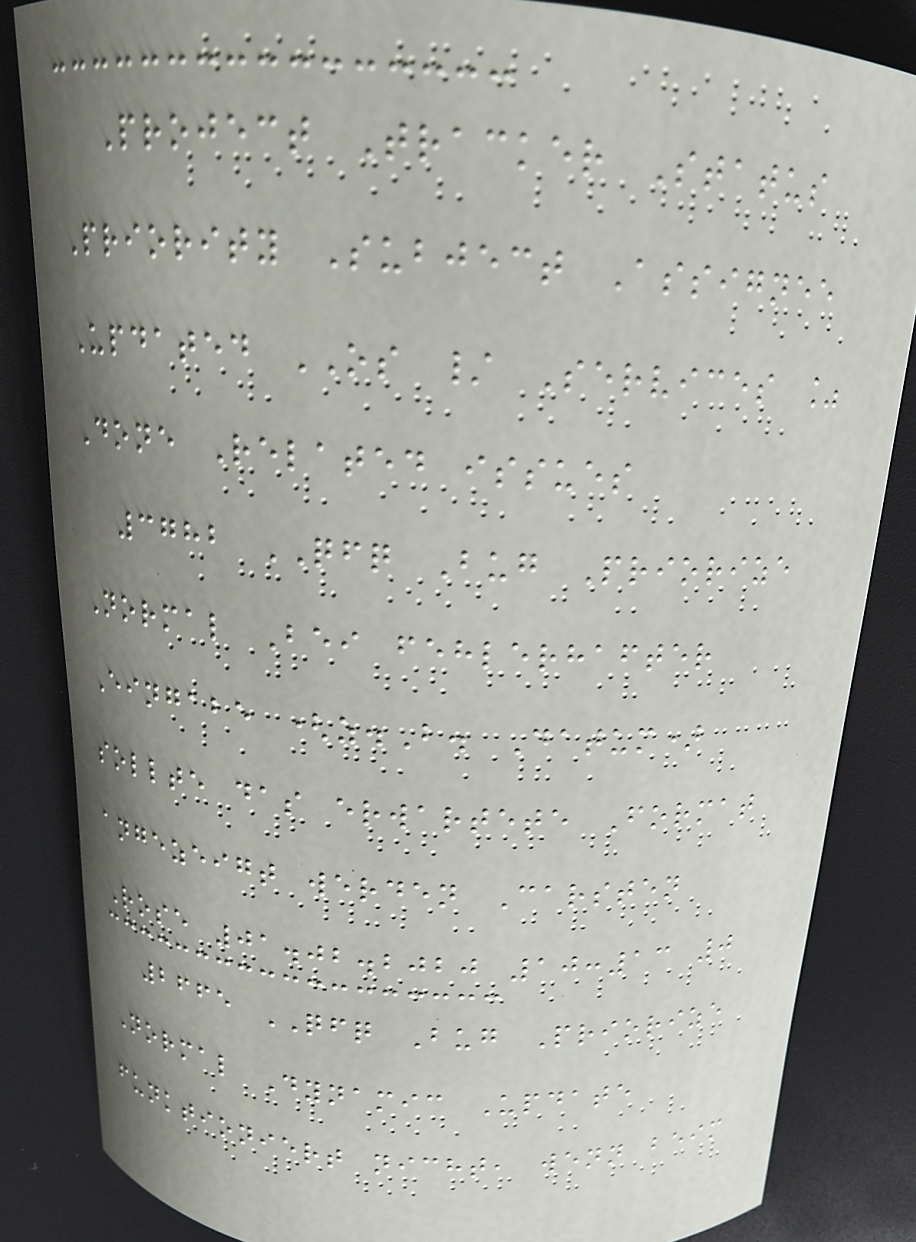Project Tracker Status
Priority Subject Assignee
Updated OS / Services %
Done Related issues
3782 QFQ Bug Priorize
Normal Bei fehlerhafter
Eingabe (z.B. Datum)
sollte das erwartete Format
angezeigt werden Carsten
Rose 01.02.2020 10:13 0
2665 QFQ Bug Priorize
Normal Dynamic Update
funktioniert nicht, wenn beim
